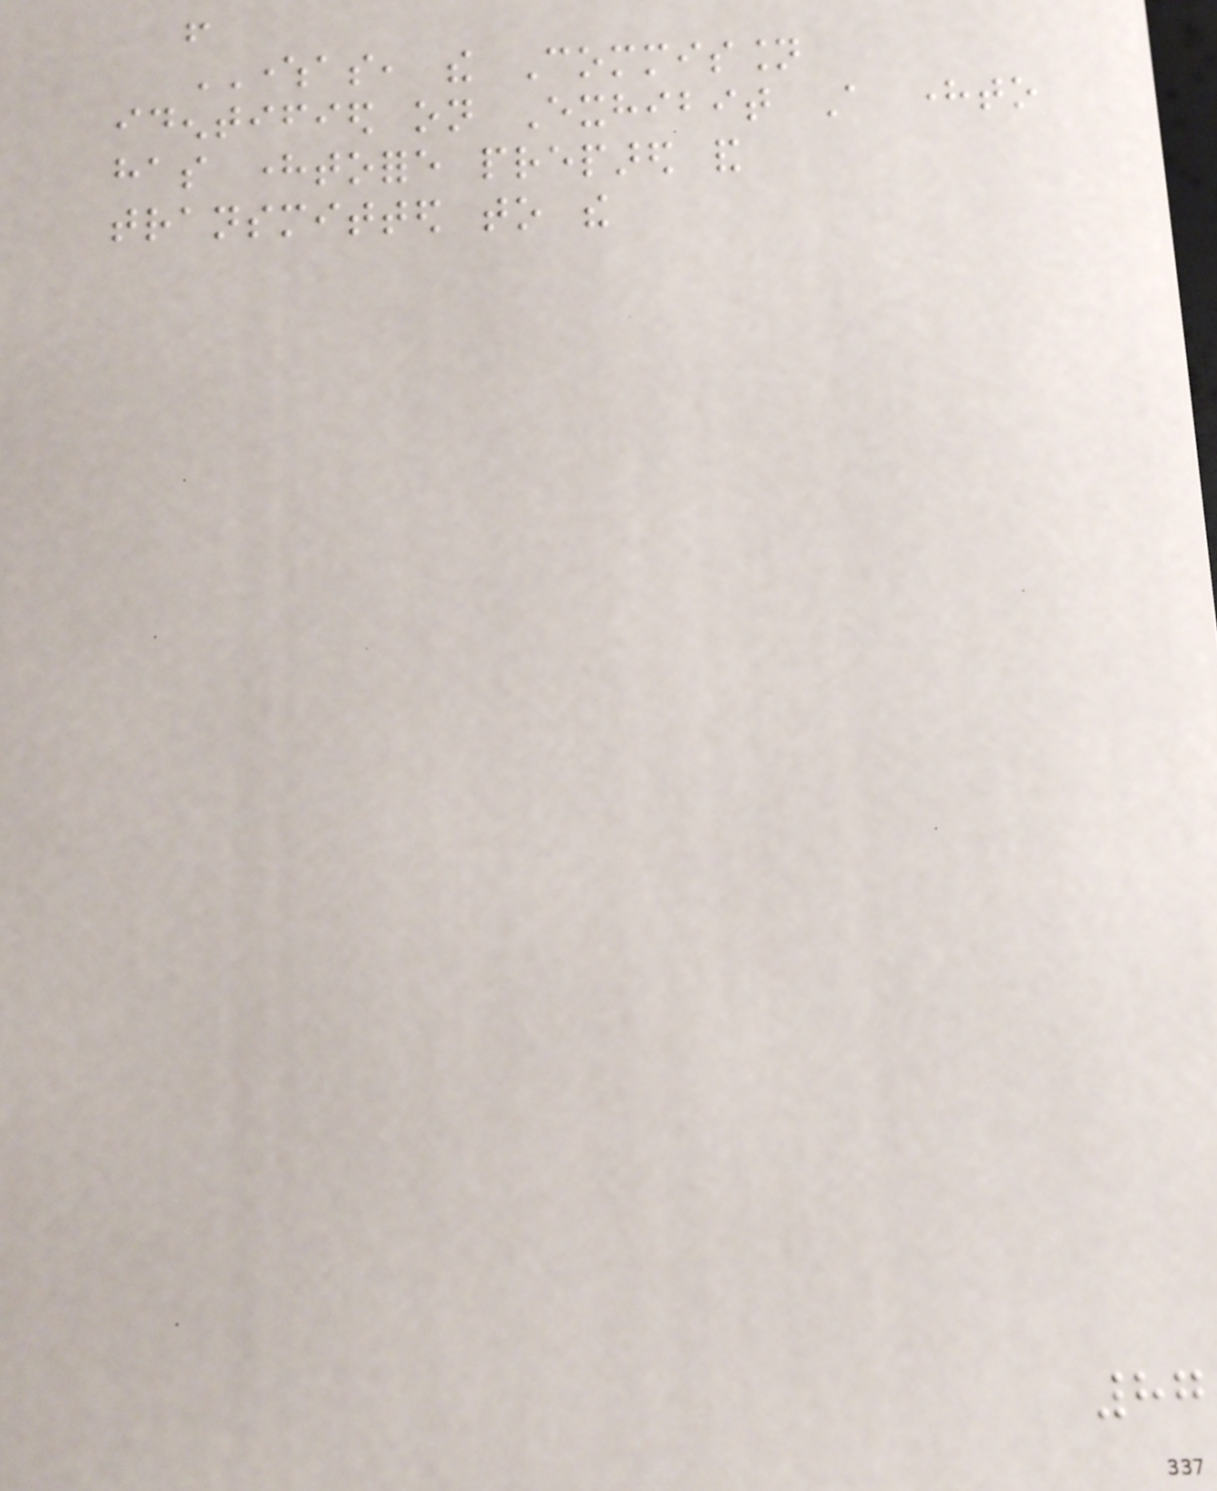!
WHEREAS, the Commission
identified on Exhibit A hereto
has heretofore prepared and
transmitted to the
87
